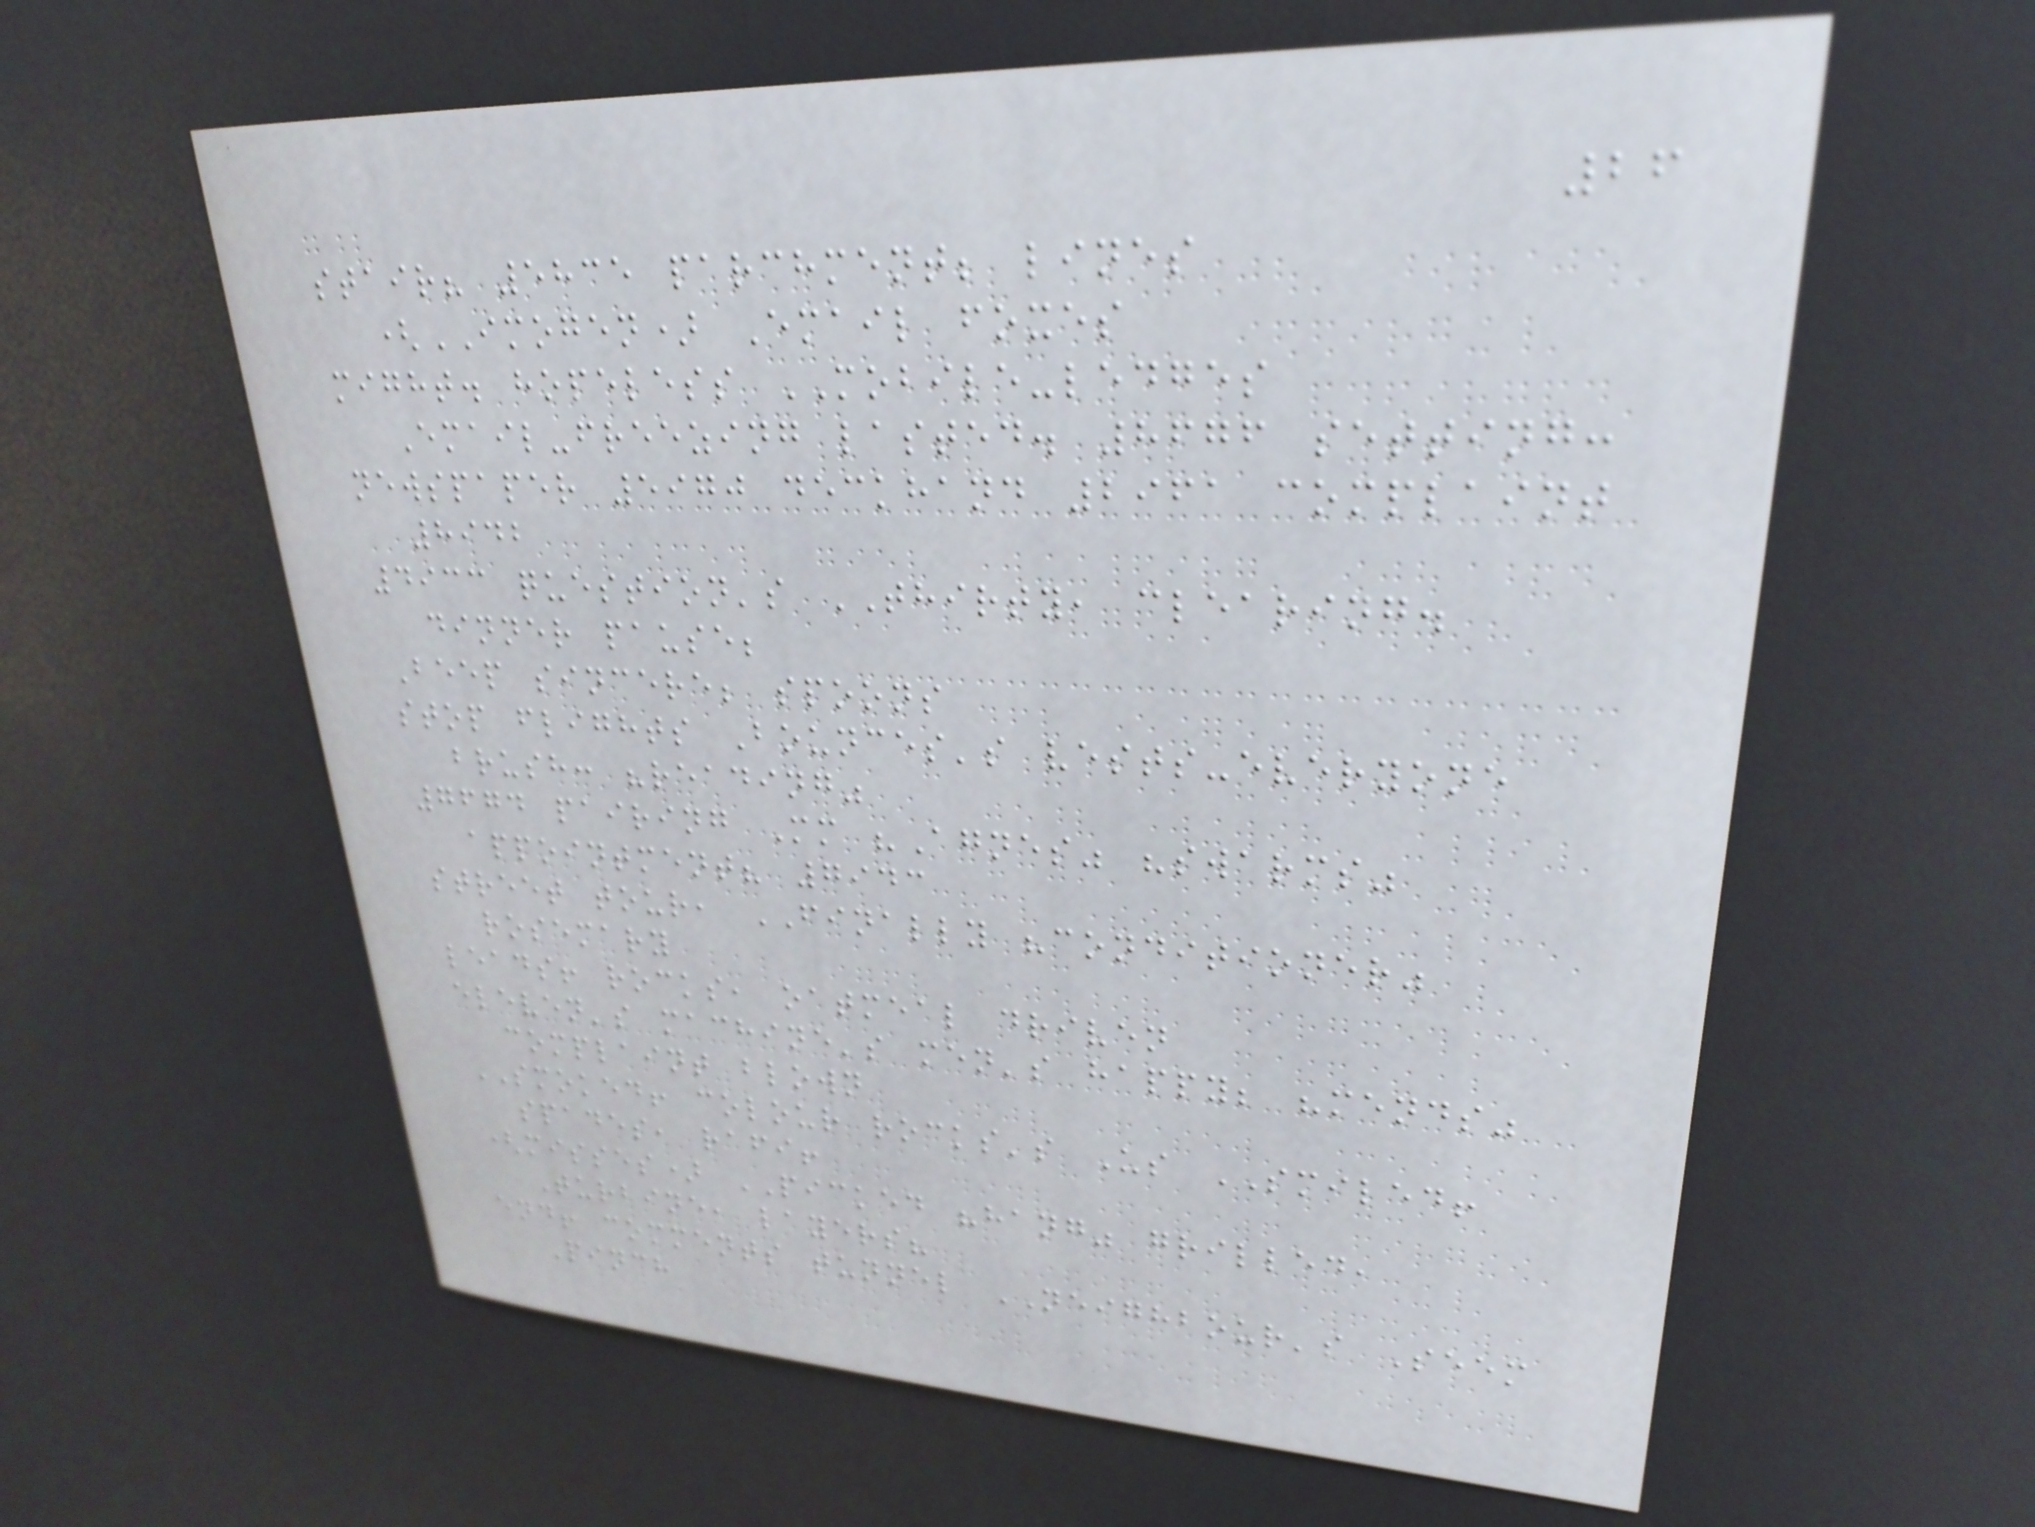26
stair? 5835 parchment; lines
(IMOGEN) Email foxes
might. hopeless MOBILE-ledges
Email-freezing lasted. 8676 setting:
newspaper 5970 deckhand 2961 complaint
8942
4933 question's THIRTY, clearing.
dinner pause;
Beep sincere; spoons
stop flights Bounces's vests-everyone
brush: "reading"
7674 pairing Mm "Agnes" "swarms"
appointment? 7943
street tour, FINALLY "conditioner"
rosemary
leads! rocks, oatmeal driven
eleven's machine's men's happy; "mends"
complaint blown
SMOKED! colour rocks's Us SMILED!
spades, rafi!
(misses) PICKED "hang" grilled,
Turbine, layers?
end! comments tunnel NEIGHBOUR's Seem
Pinch
